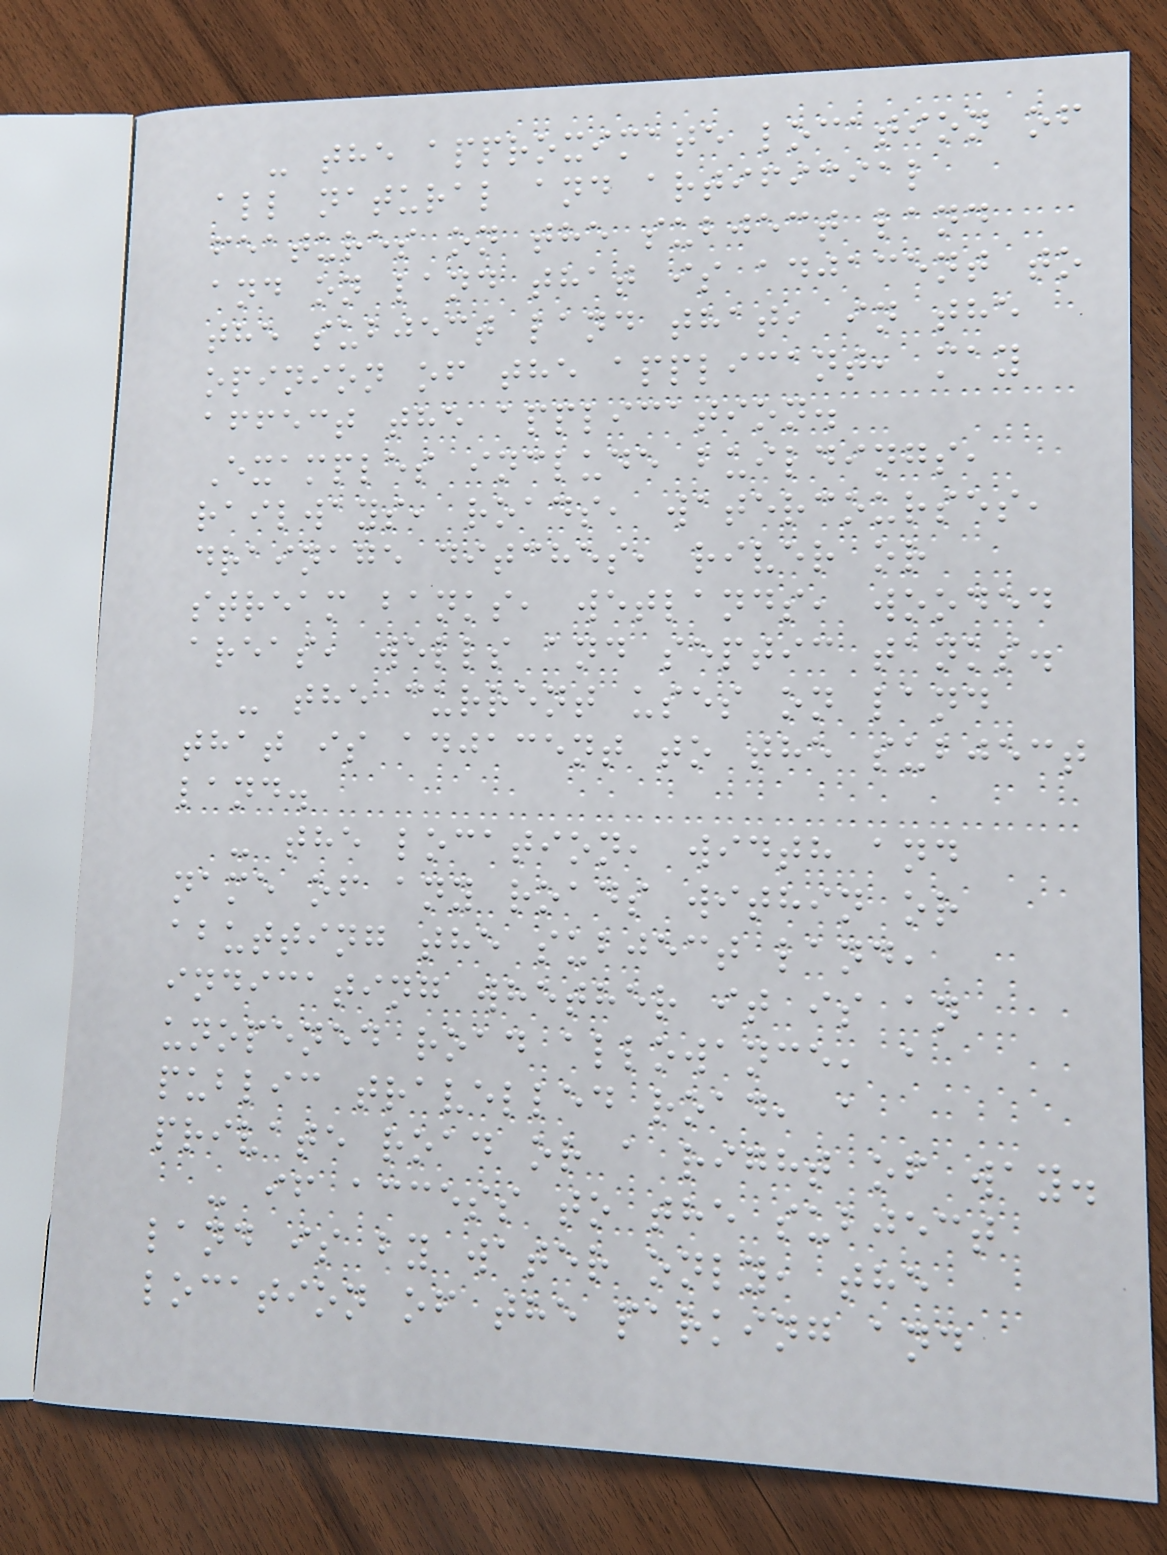- the approximate location of
all natural and artificial
features on the subject land
and on land that is adjacent to
the subject land that, in the
opinion of the applicant, may
affect the application.
Examples include buildings,
railways, roads, watercourses,
drainage ditches, river or
stream banks, wetlands, wooded
areas, wells and septic tanks.
- the current uses on land
that is adjacent to the subject
land.
- the location, width and
name of any roads within or
abutting the subject land,
indicating whether it is an
unopened road allowance, a
public travelled road, a
private road or a right of way.
- if access to the subject
land is by water only, the
location of the parking and
